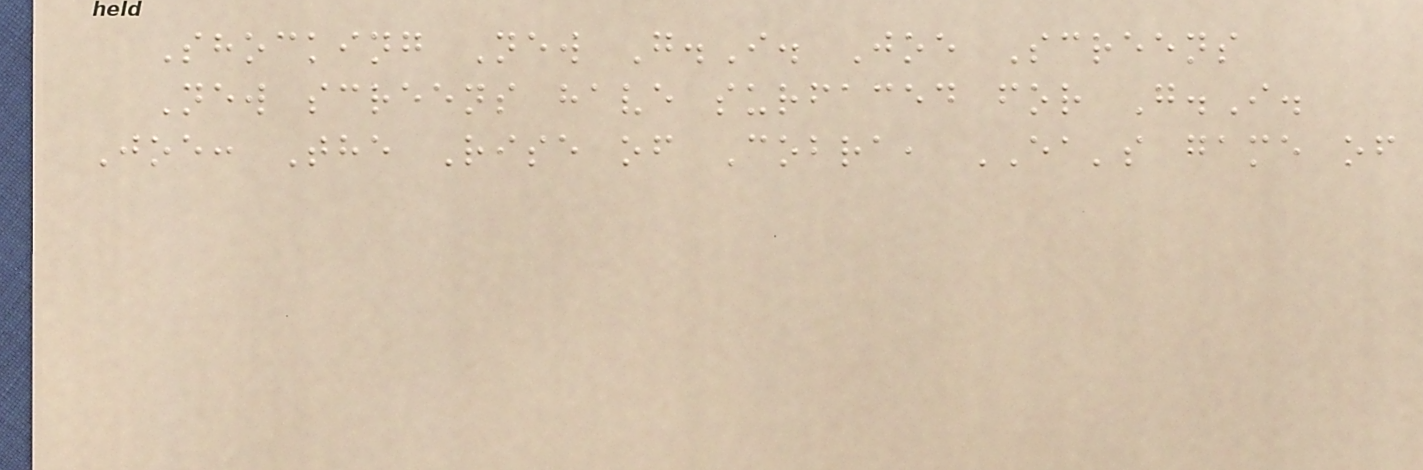Shocking New G.I. Joe Screens
New screens have surfaced for G.I.
Joe: The Rise of Cobra, EA's game of
